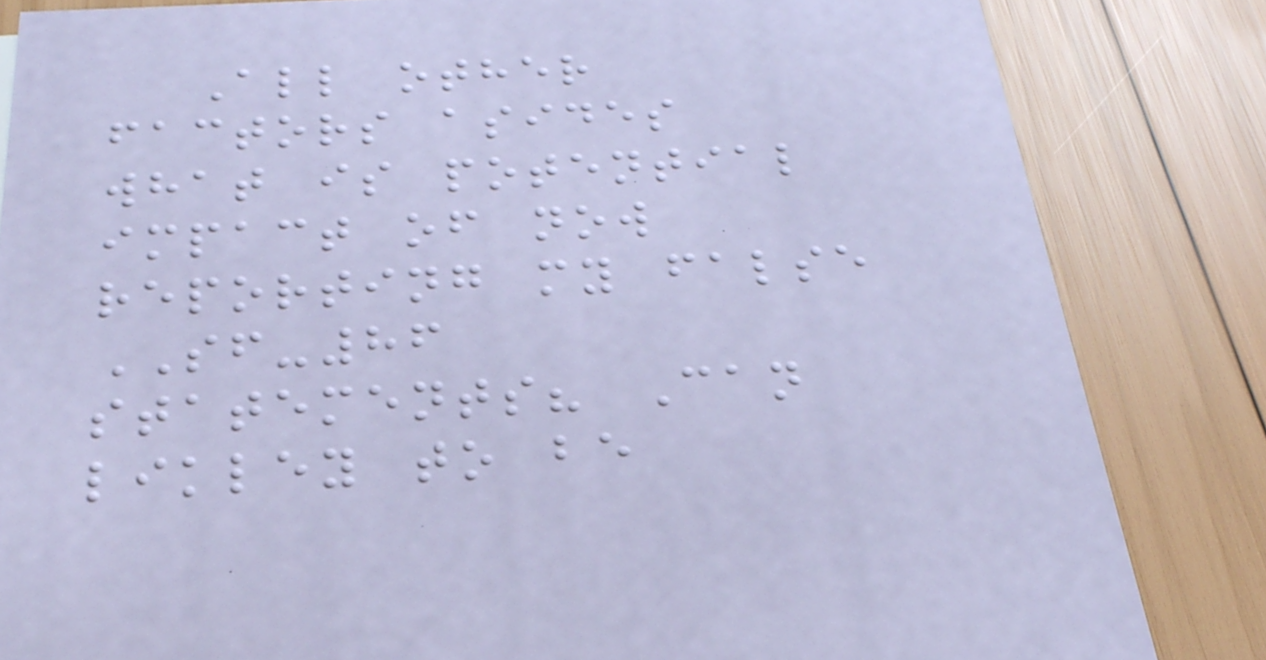All other
factors asides
what is potential
impact of now
reporting my false
SF-86
statements? Can
likley to be
